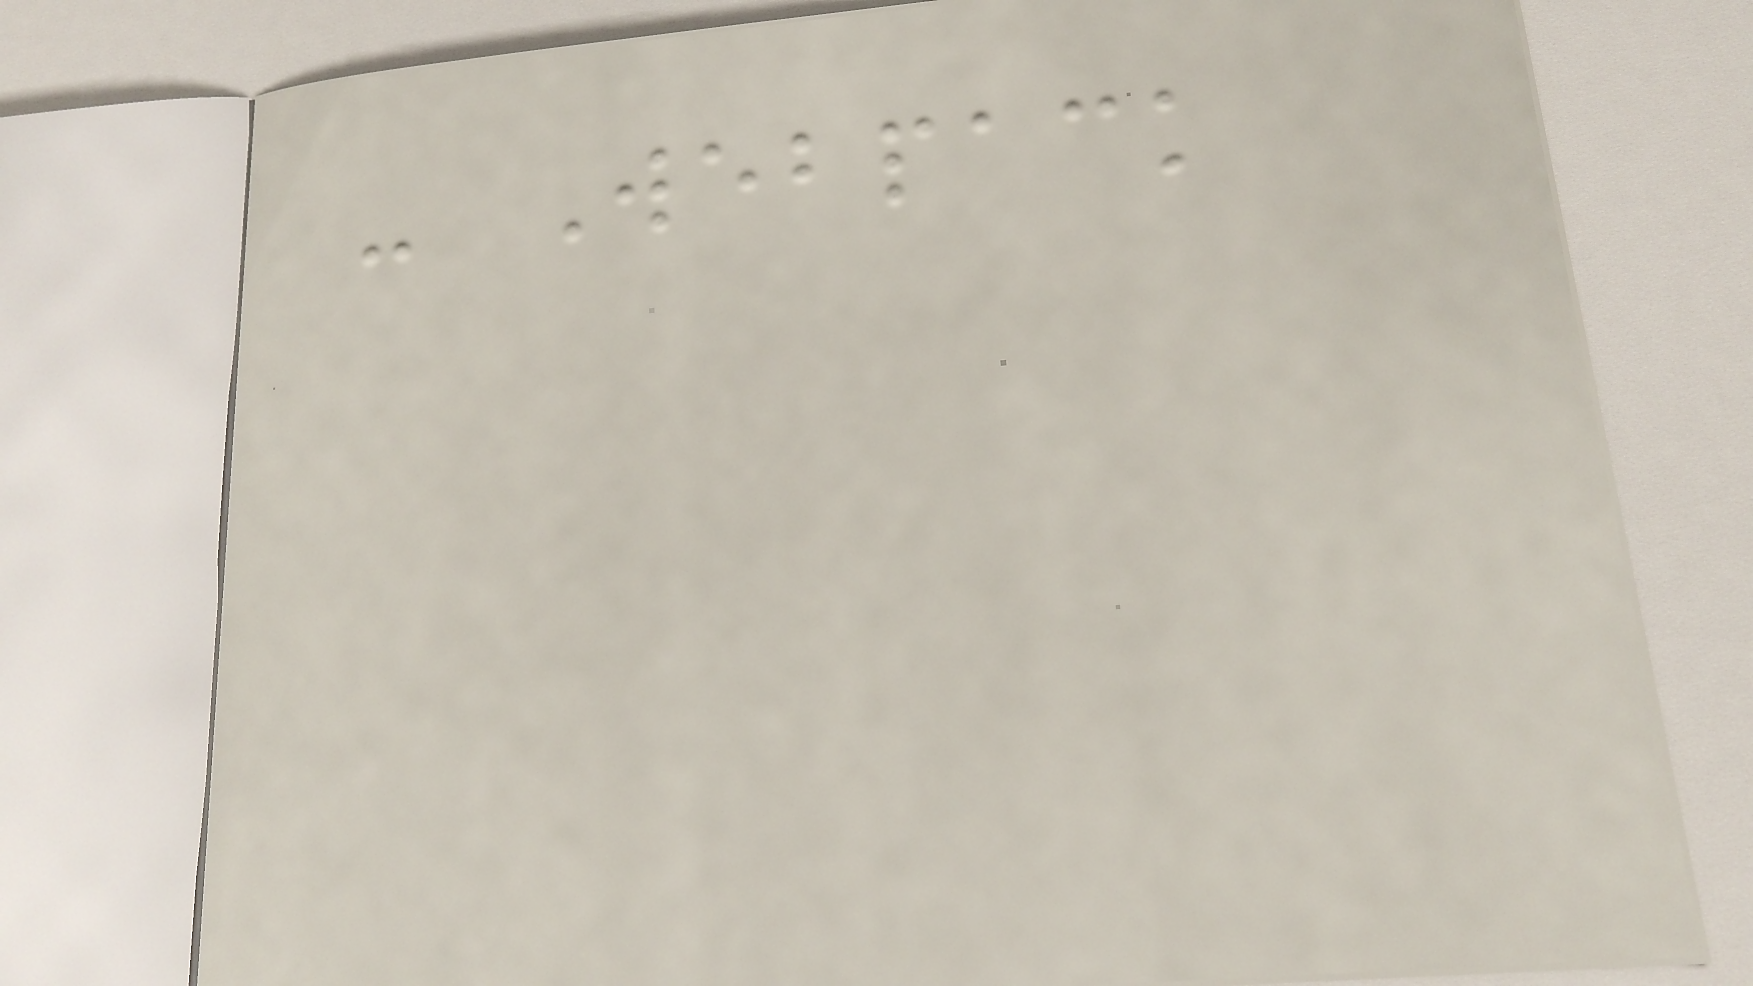- Webpack
